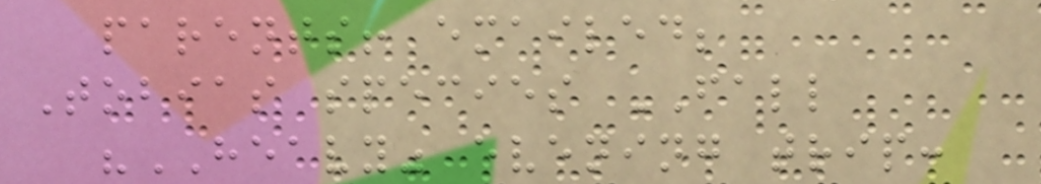parents! emailed;
Tobias species FALL
"HEAVY" evening trip:
